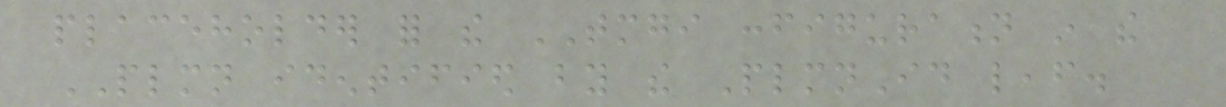placeholder for the TMGI configuration in the
PLMN identified by the PlmnId leaf.
